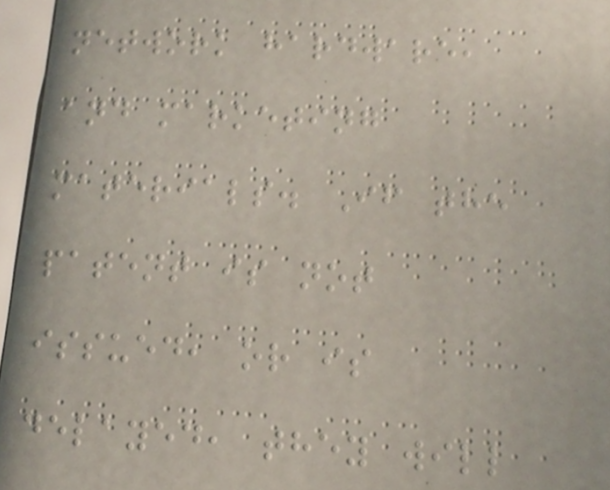network hardware,
and marketing
materials. If the
patent is not
issued, or is
delayed, they will
